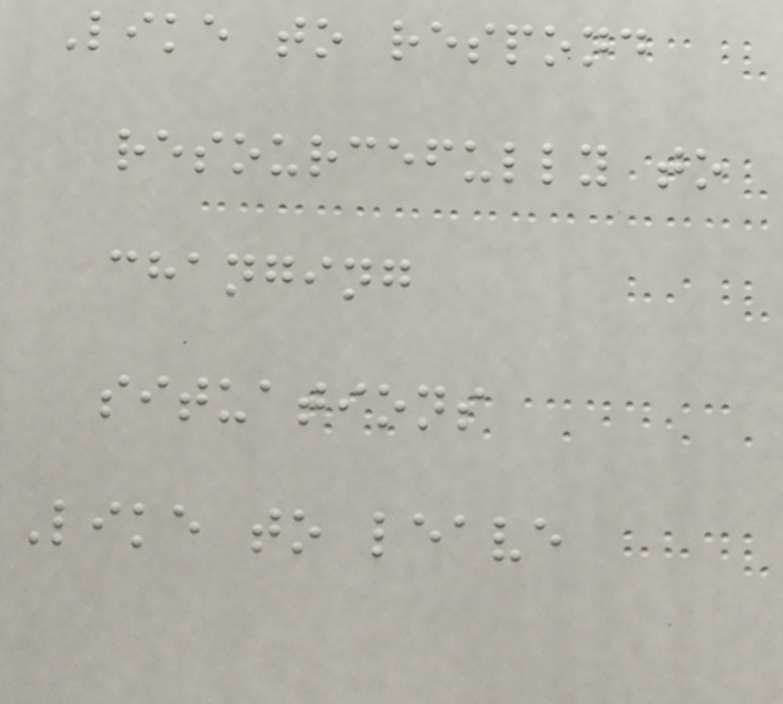Like to respond
resourcefully to
changing
situations
Like to leave
